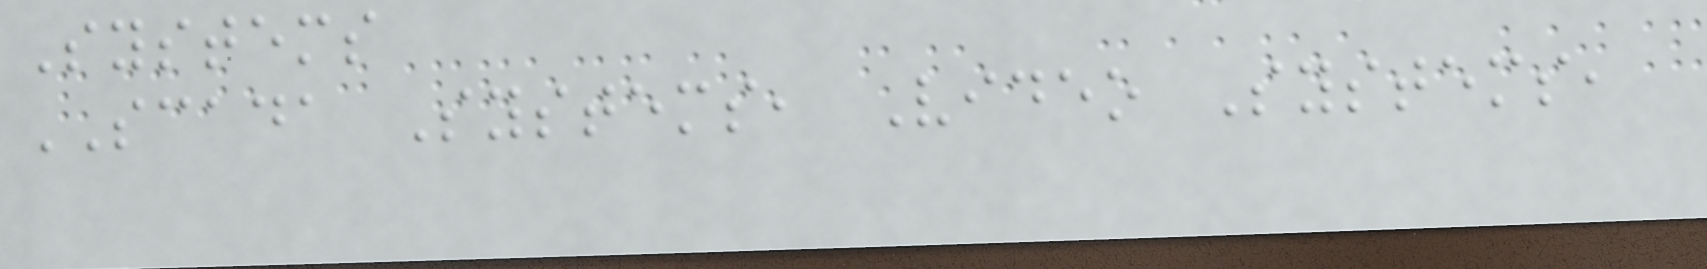Systems
SCADA Systems, Video Systems,
